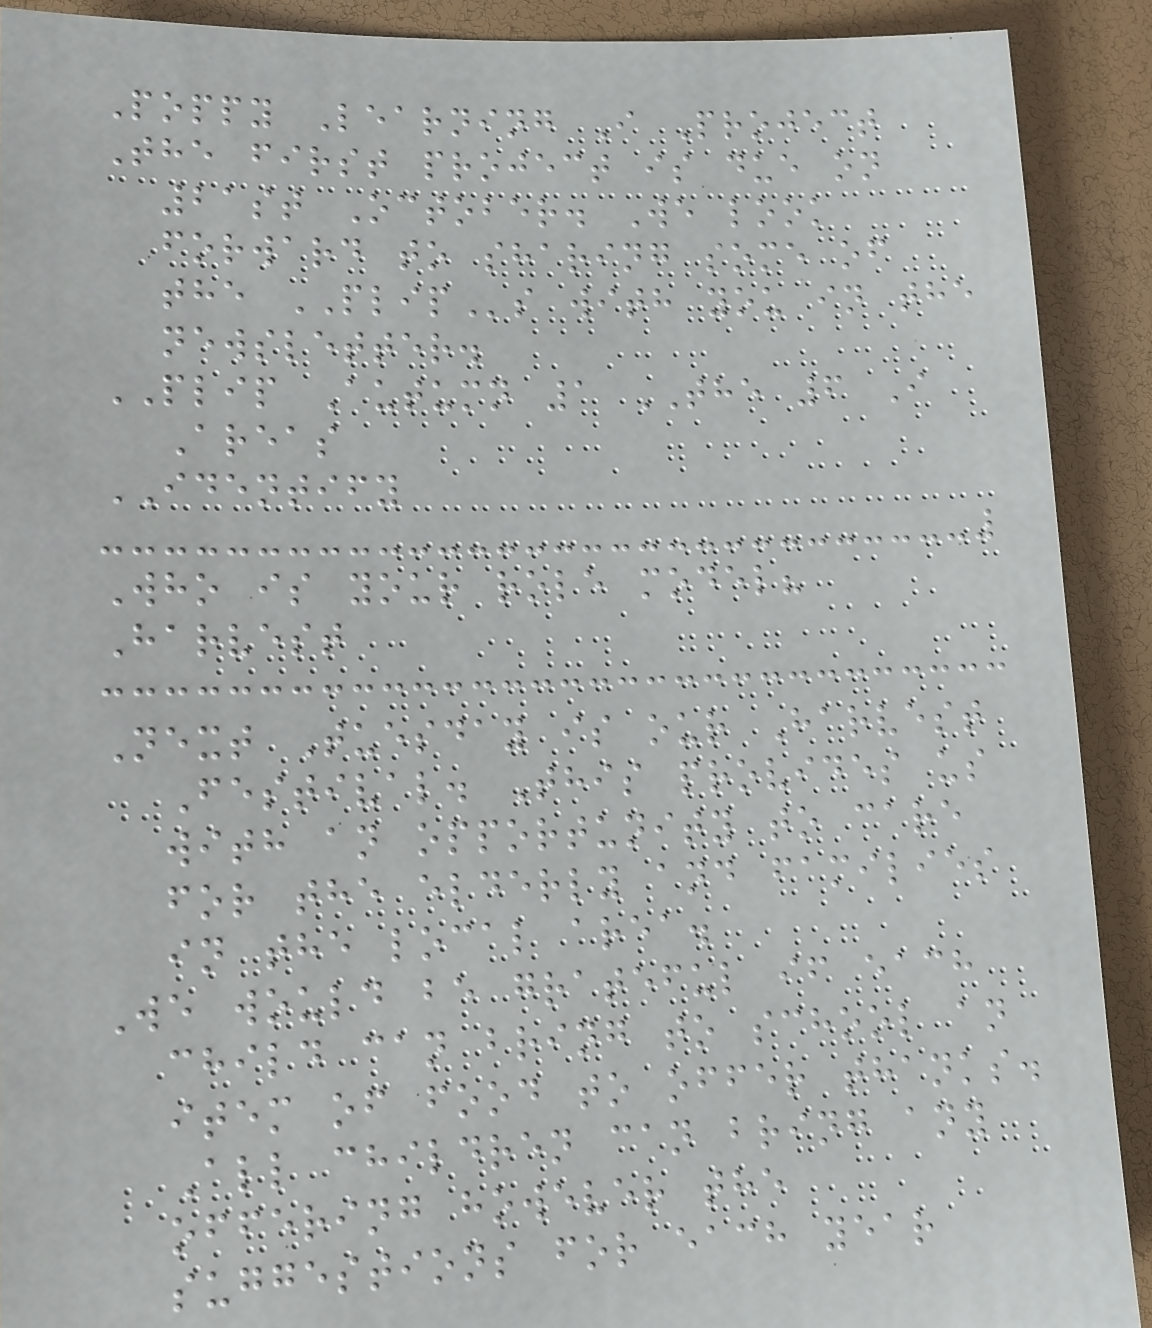Poppy Learning I Project
The first project is due on
21st October. We look
forward to sharing some of
the PLIPs with you in the
newsletter.
PLIP Autumn 1 THE 6 I
Areas
IDENTIFY
Who is your role model?
Harvest
Next Tuesday is our Harvest
Festival. This provides us
with an opportunity to care
for the elderly and families
in the local area.
We would be grateful if each
child can bring to school an
item of food to offer thanks.
All children can bring any
offering however the
suggestions for each year
